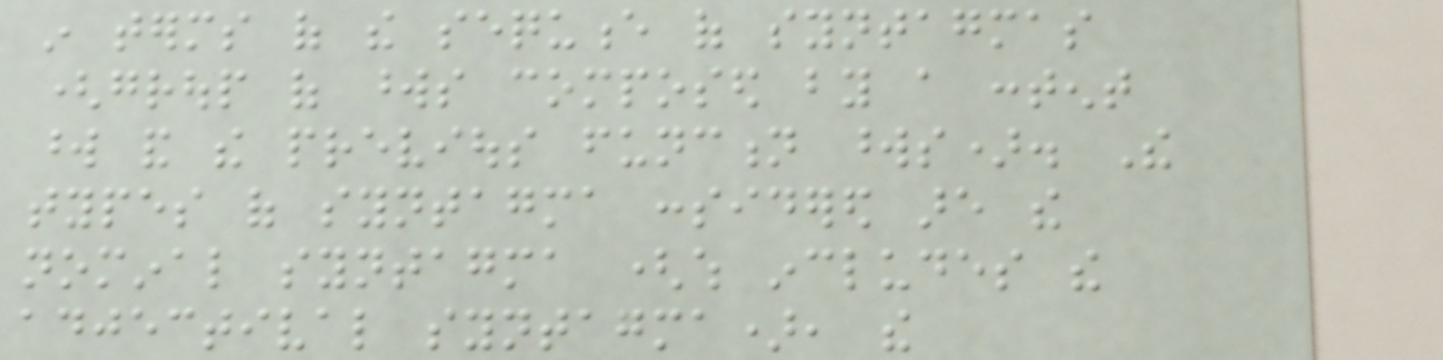in terms of the sequence of syntagmas
(group of words composed by a content
word and the previous function words). The
types of syntagma considered are the
nominal syntagma (which includes the
adjectival syntagma), the
